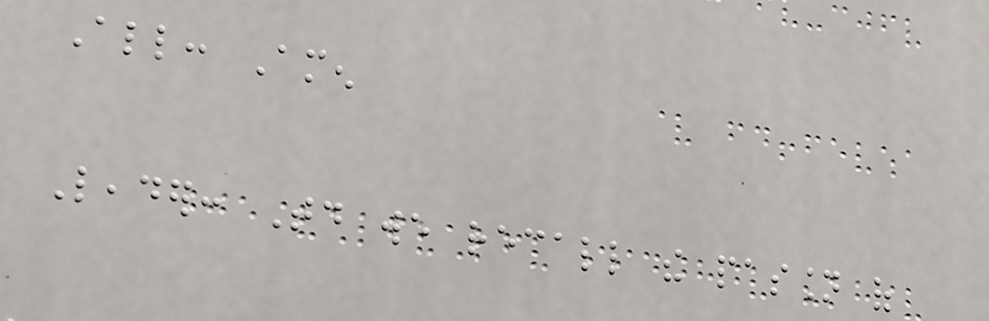All: Amen
Leader: Today we recall the passion of
